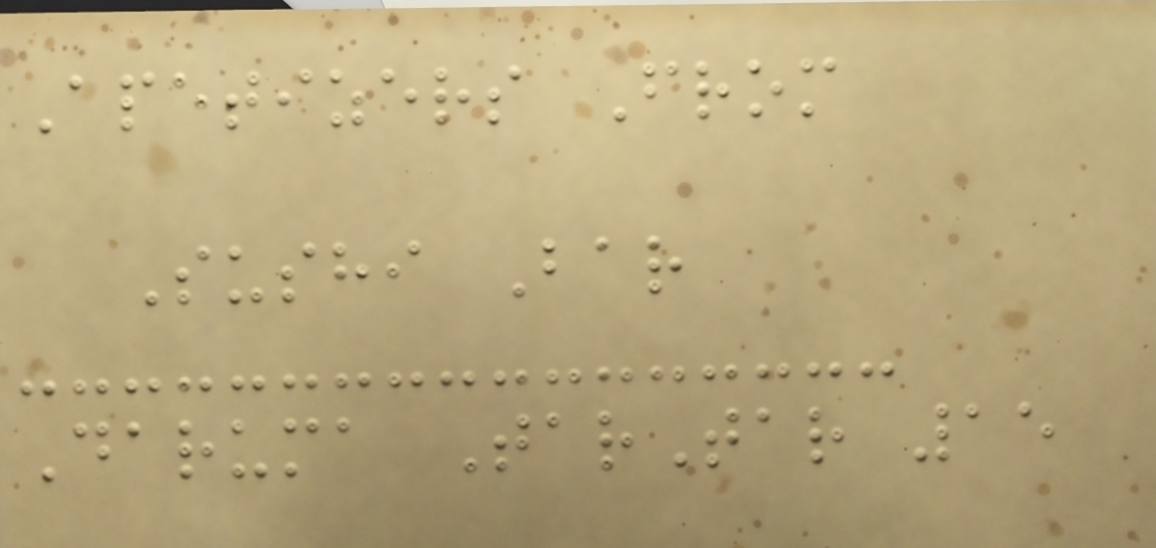Apetizers From
Sushi Bar
Daruma TarTar 15
